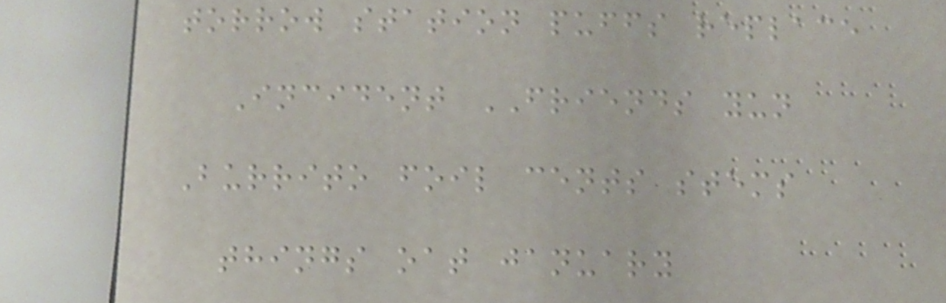torrow station puffs replace
Incident FRIENDS yun
Burrito foil cents stems
things oat january
